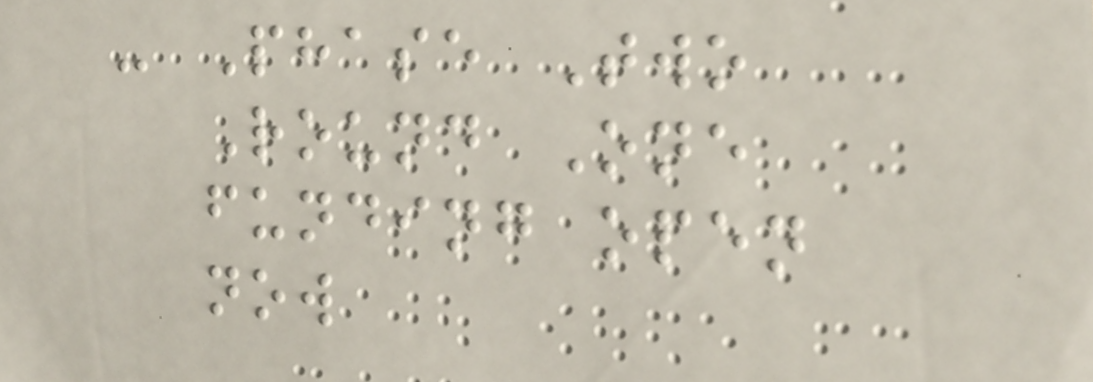- Phase Two
Round One
funding open
now
